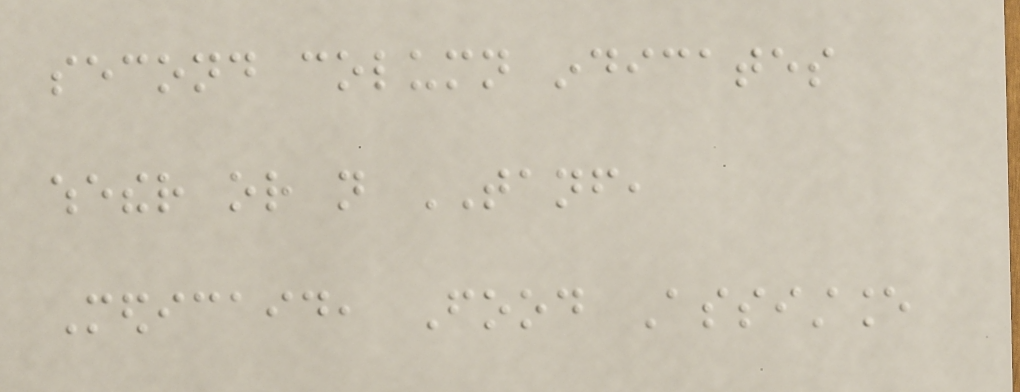second column indicates
whether or not TANF,
Medicaid, Food Assistance
